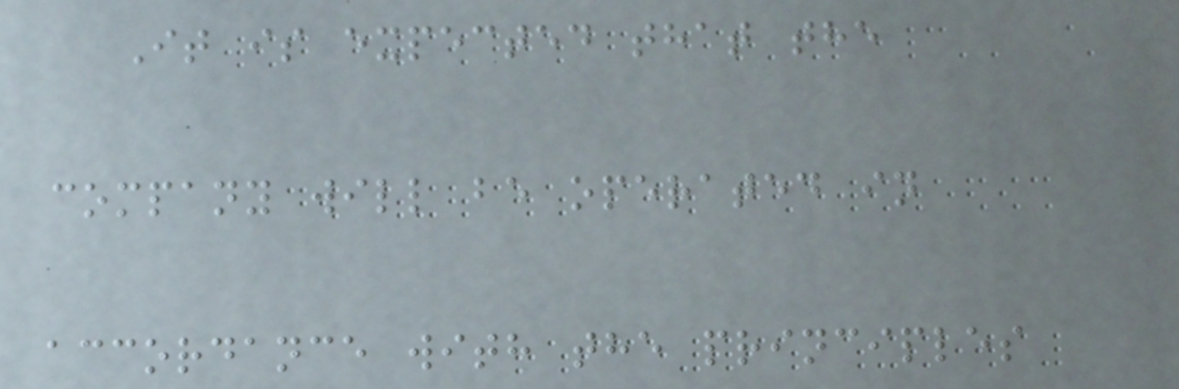It is expected that the
company will be operated in
accordance with the principles
